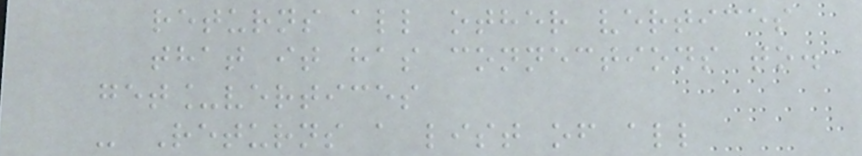returns all other vertices
that it has connections to.
get_vertices
- Returns a list of all
